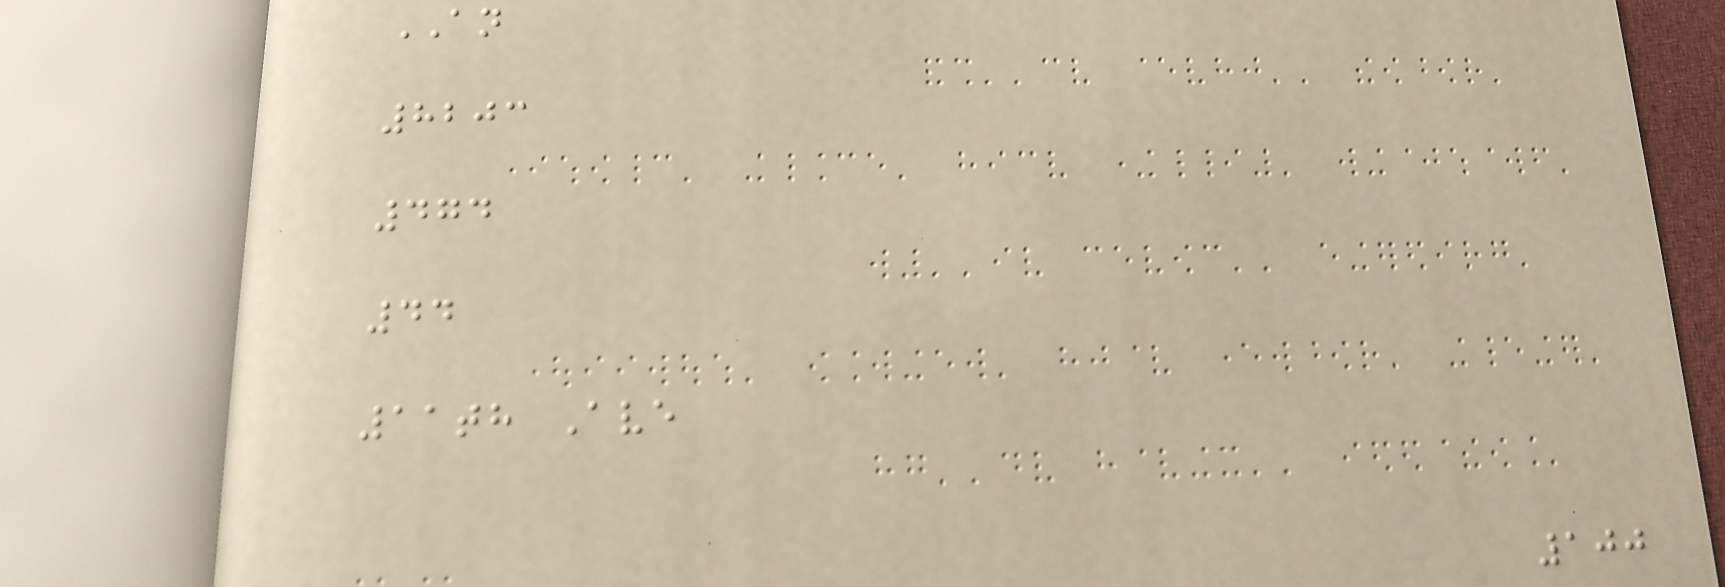AN
8203
474
44
11th Ave
100
